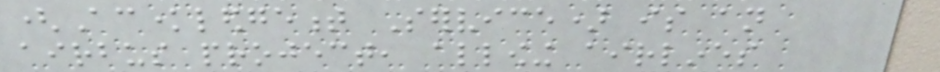(Acknowledgement Service) is an
airbus project, allowing airlines
